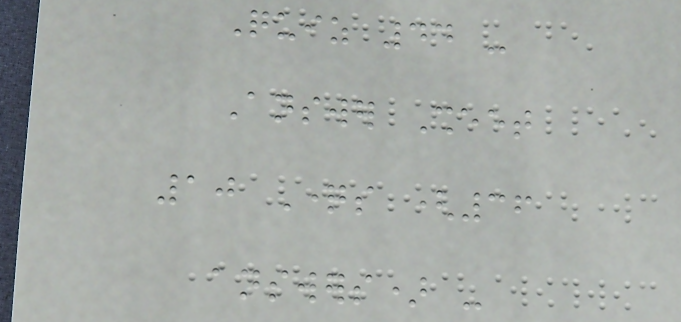Quiz 44 -
Answer Sheet
10 Questions (36
answers) -
